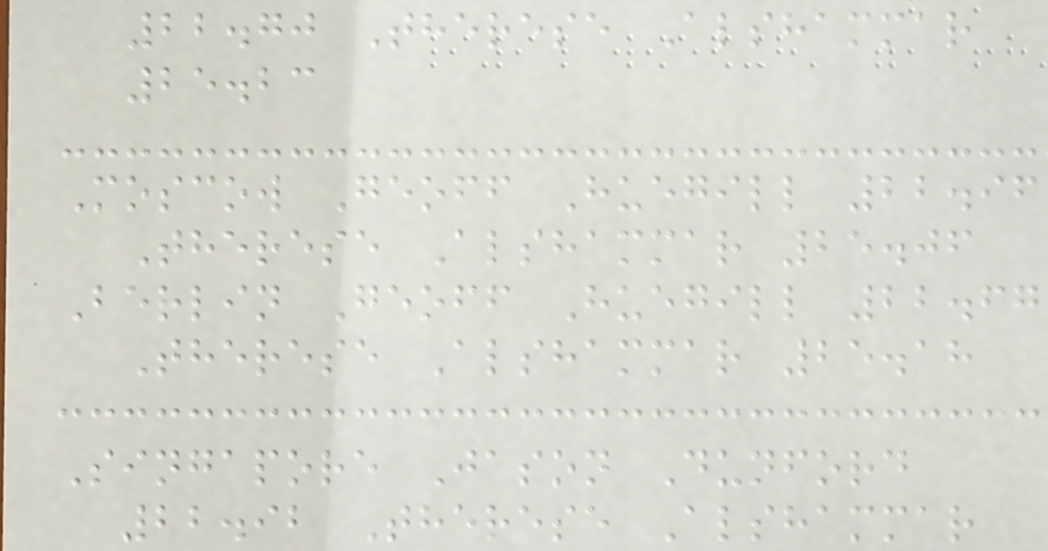22.70 Therese Alshammar
25.23
Moscow Geoff Huegill 22.96
Therese Alshammar 25.06
Berlin Geoff Huegill 22.67
Therese Alshammar 25.18
Singapore Jason Dunford
22.92 Therese Alshammar
